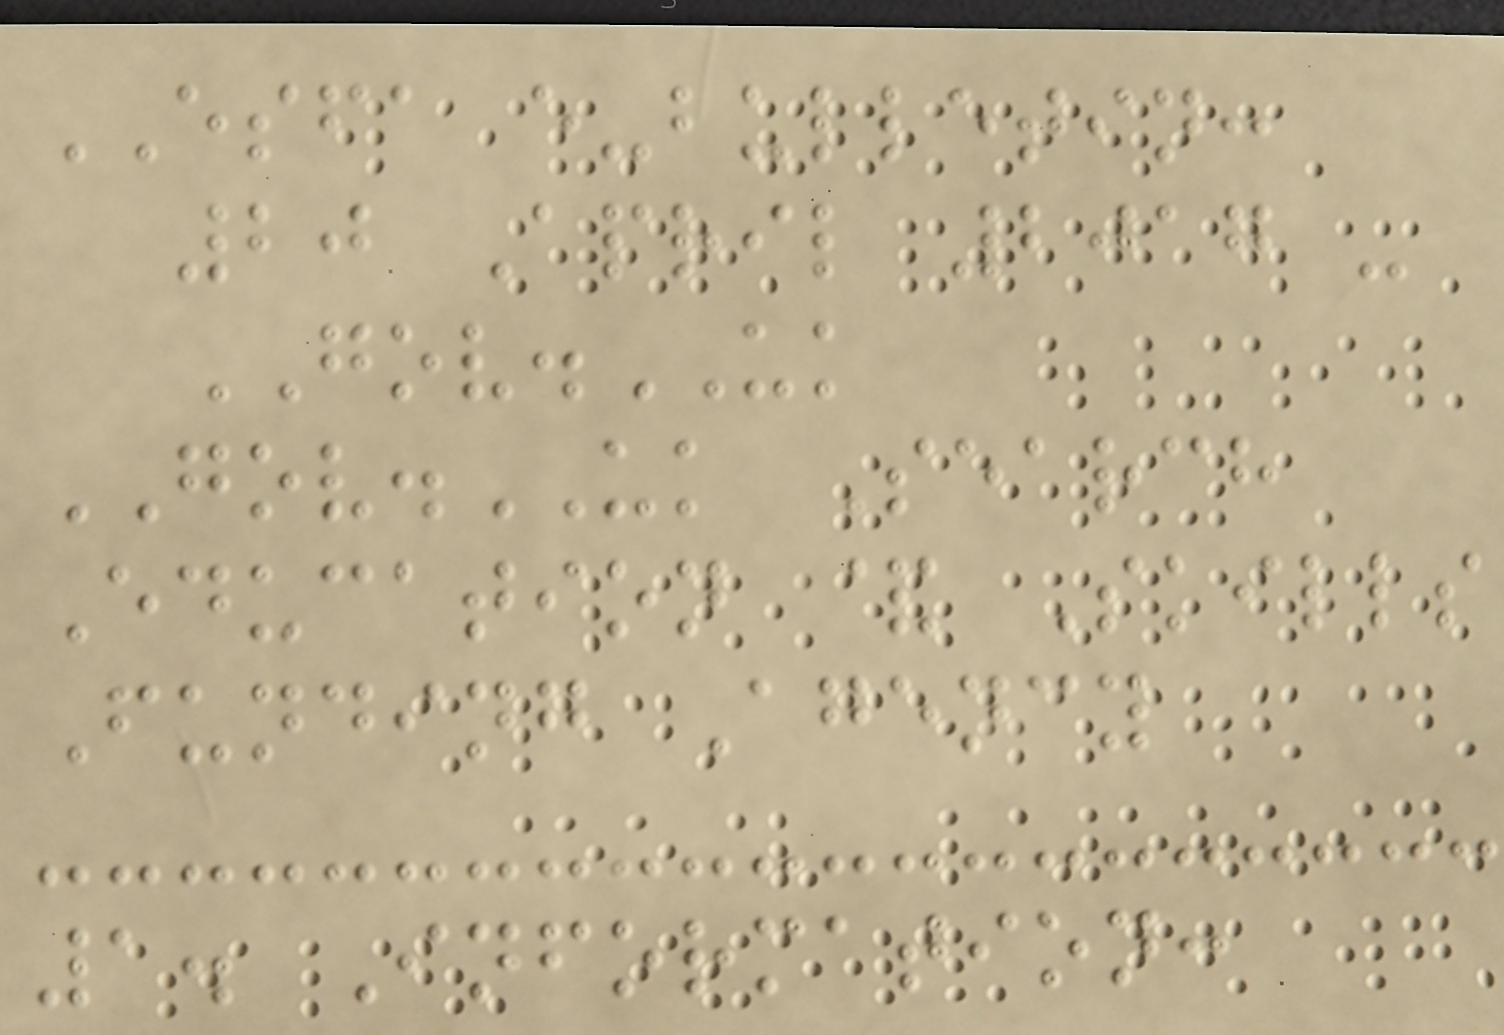ESFA e-bulletin:
20 April 2017 -
GOV.UK
GOV.UK Search
Education & Skills
Funding Agency
1. Information:
